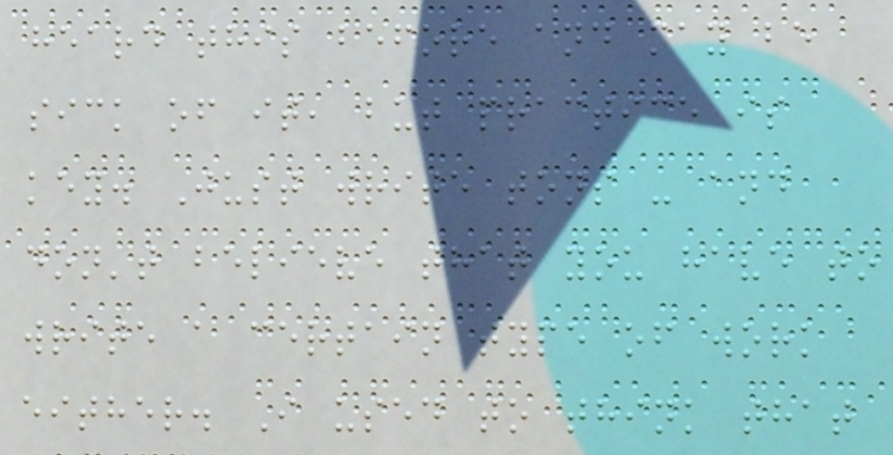heard this before and may be
sick of it, but practice is
key. Just write tons - and
don't believe that you have to
write a certain type of work
either. I used to think that
